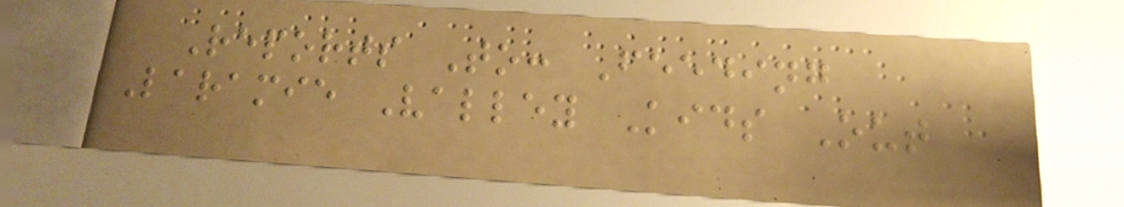Reports To: Feeding
Laramie Valley Kids Out
